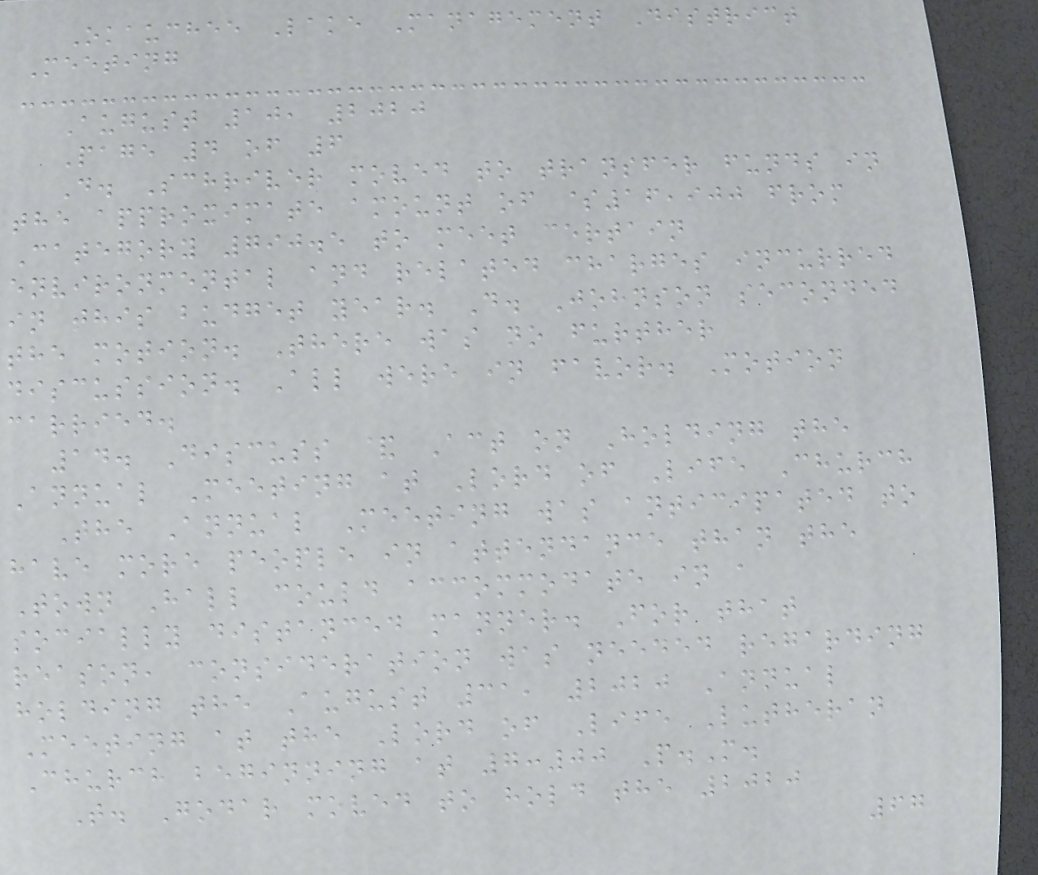Okauchee Lake Management District
Meeting
August 10, 2020
Page 4 of 6
D. Schriver moved to transfer funds in
the approximate amount of $16,900 from
Category 790.5 to meet certain
environmental and related charges incurred
in this budget year. D. Johnson seconded
the motion. There was no further
discussion. All were in favor. Motion
carried.
14. Discuss & Act on Holding the
Annual Meeting at Lord of Life Church
The Annual Meeting was anticipated to
have more people in attendance than the
Town Hall could accommodate in a
socially distanced manner. For that
reason, consideration was needed regarding
holding the August 31, 2020 Annual
Meeting at the Lord of Life Lutheran
Church beginning at 7:00 P.M.
T. Godar moved to hold the 2020
67
